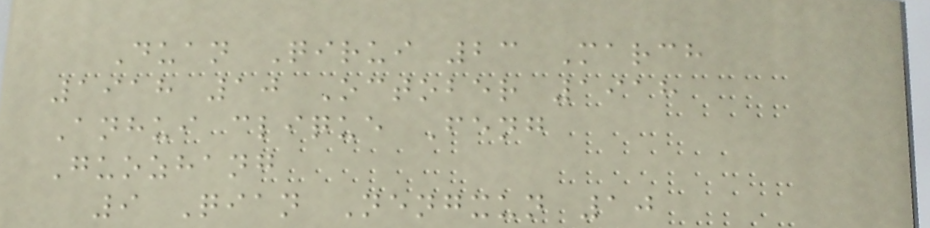Duan Qirui 23 March
1918 10 October 1918
Anhui clique Feng
Guozhang
9 Qian Nengxun 10
